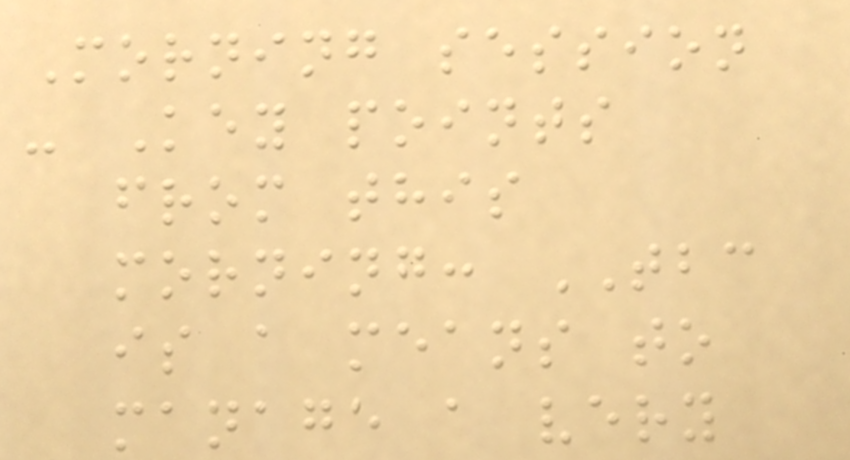Morning session
- Key points
from this
morning: TBC
is a means to
manage a very
